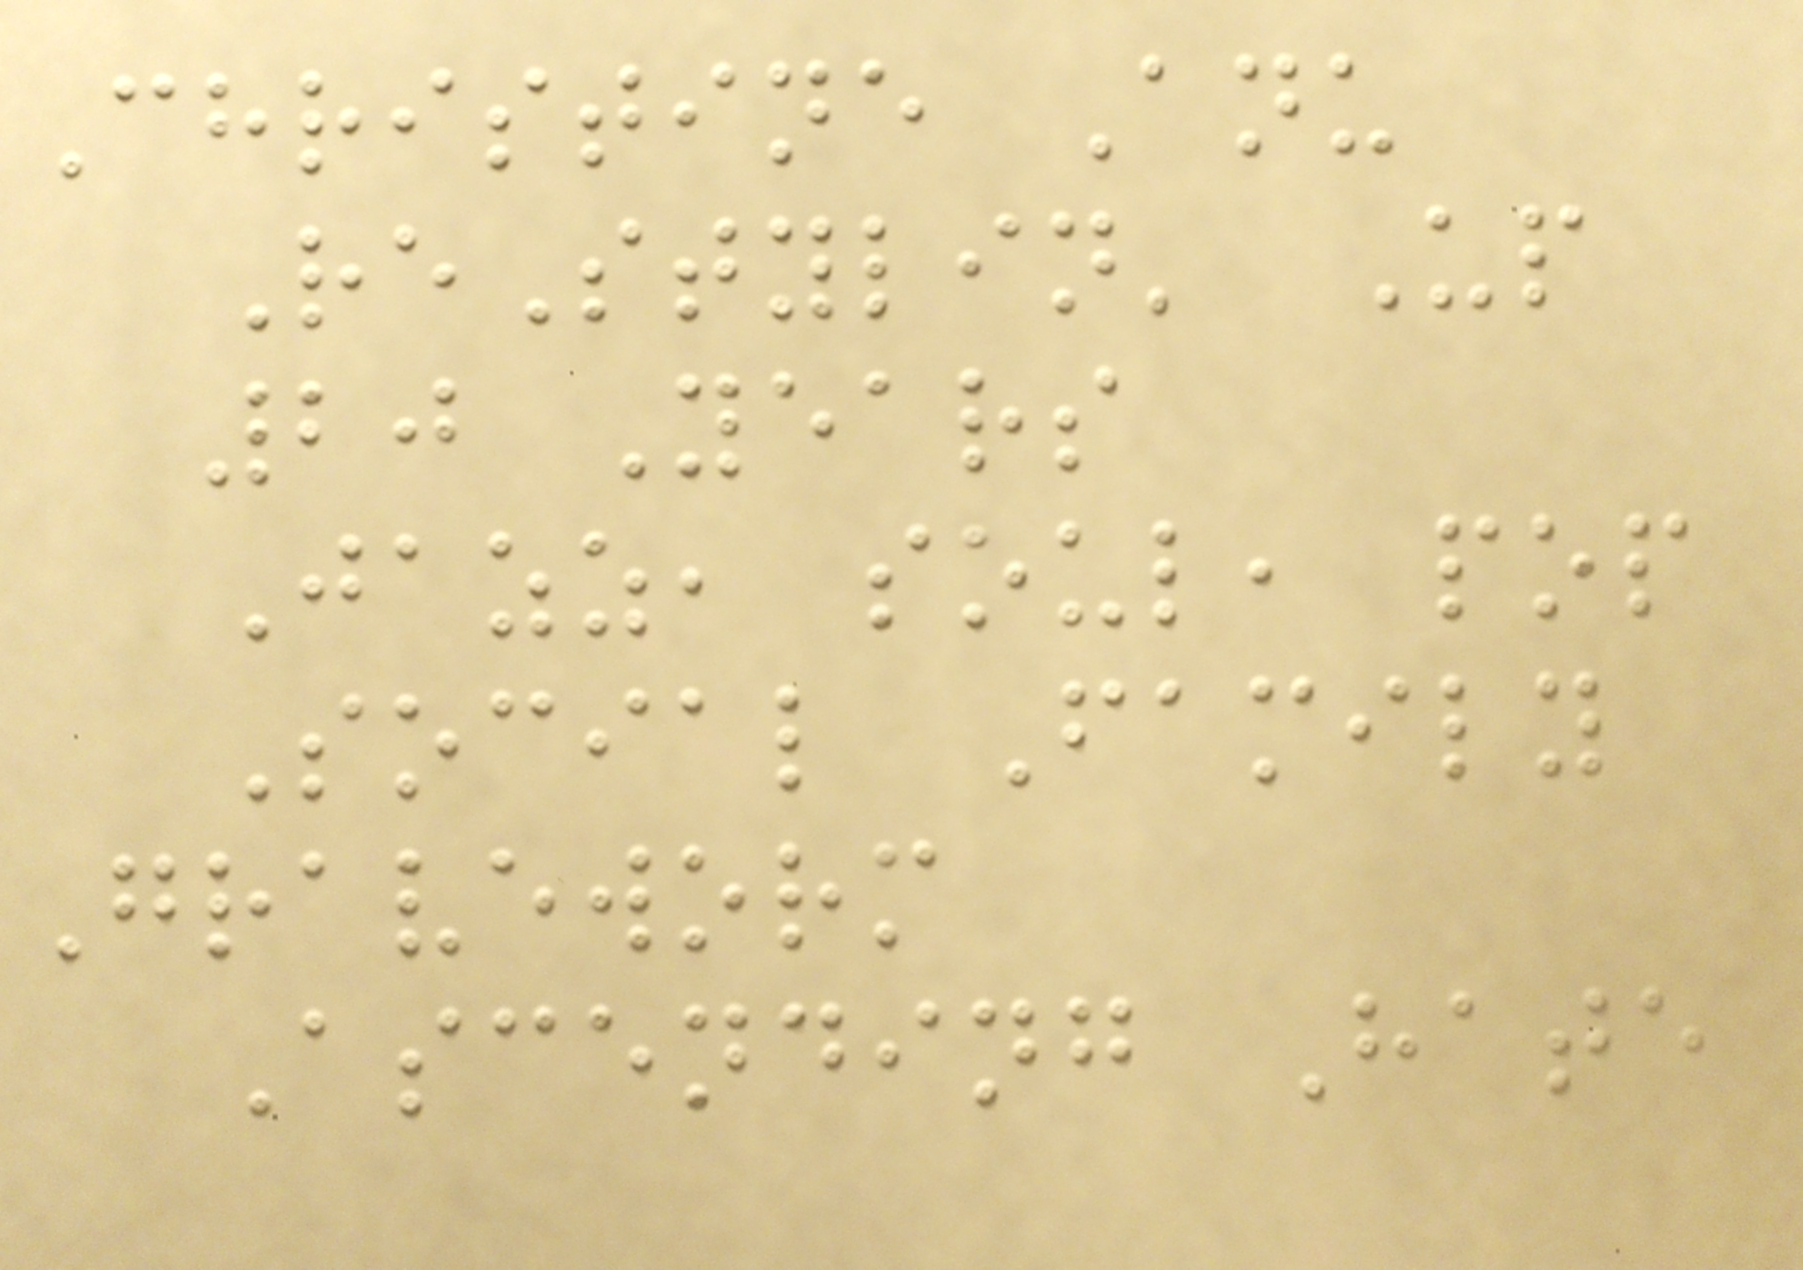Christine Anu
ReStylin' Up
20 Years
Jazz, soul, pop
Social Family
Graveworm
Ascending Hate
